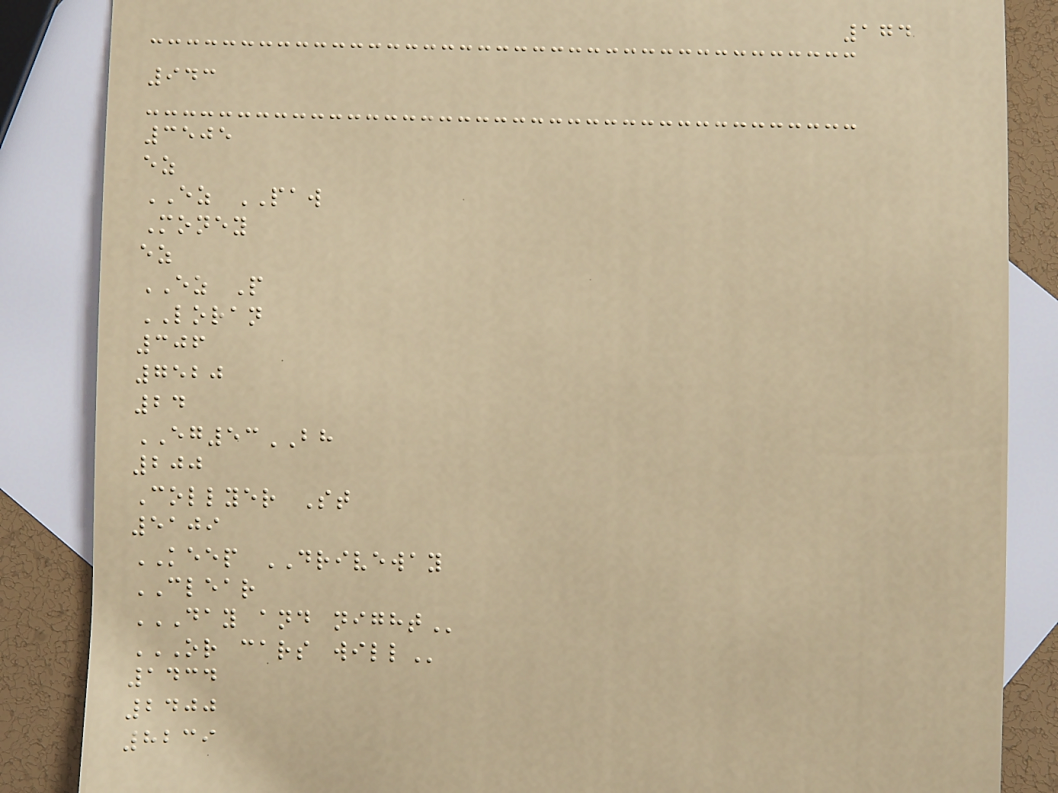174
943
3505
ez
EZ PAW
Money
ez
EZ P
LORAN
306
7520
24
EG53BH
200
Collyer St
5109
KEEP DRIVEWAY
CLEAR
DAY AND NIGHT
OR CARS WILL
1434
2400
8239
